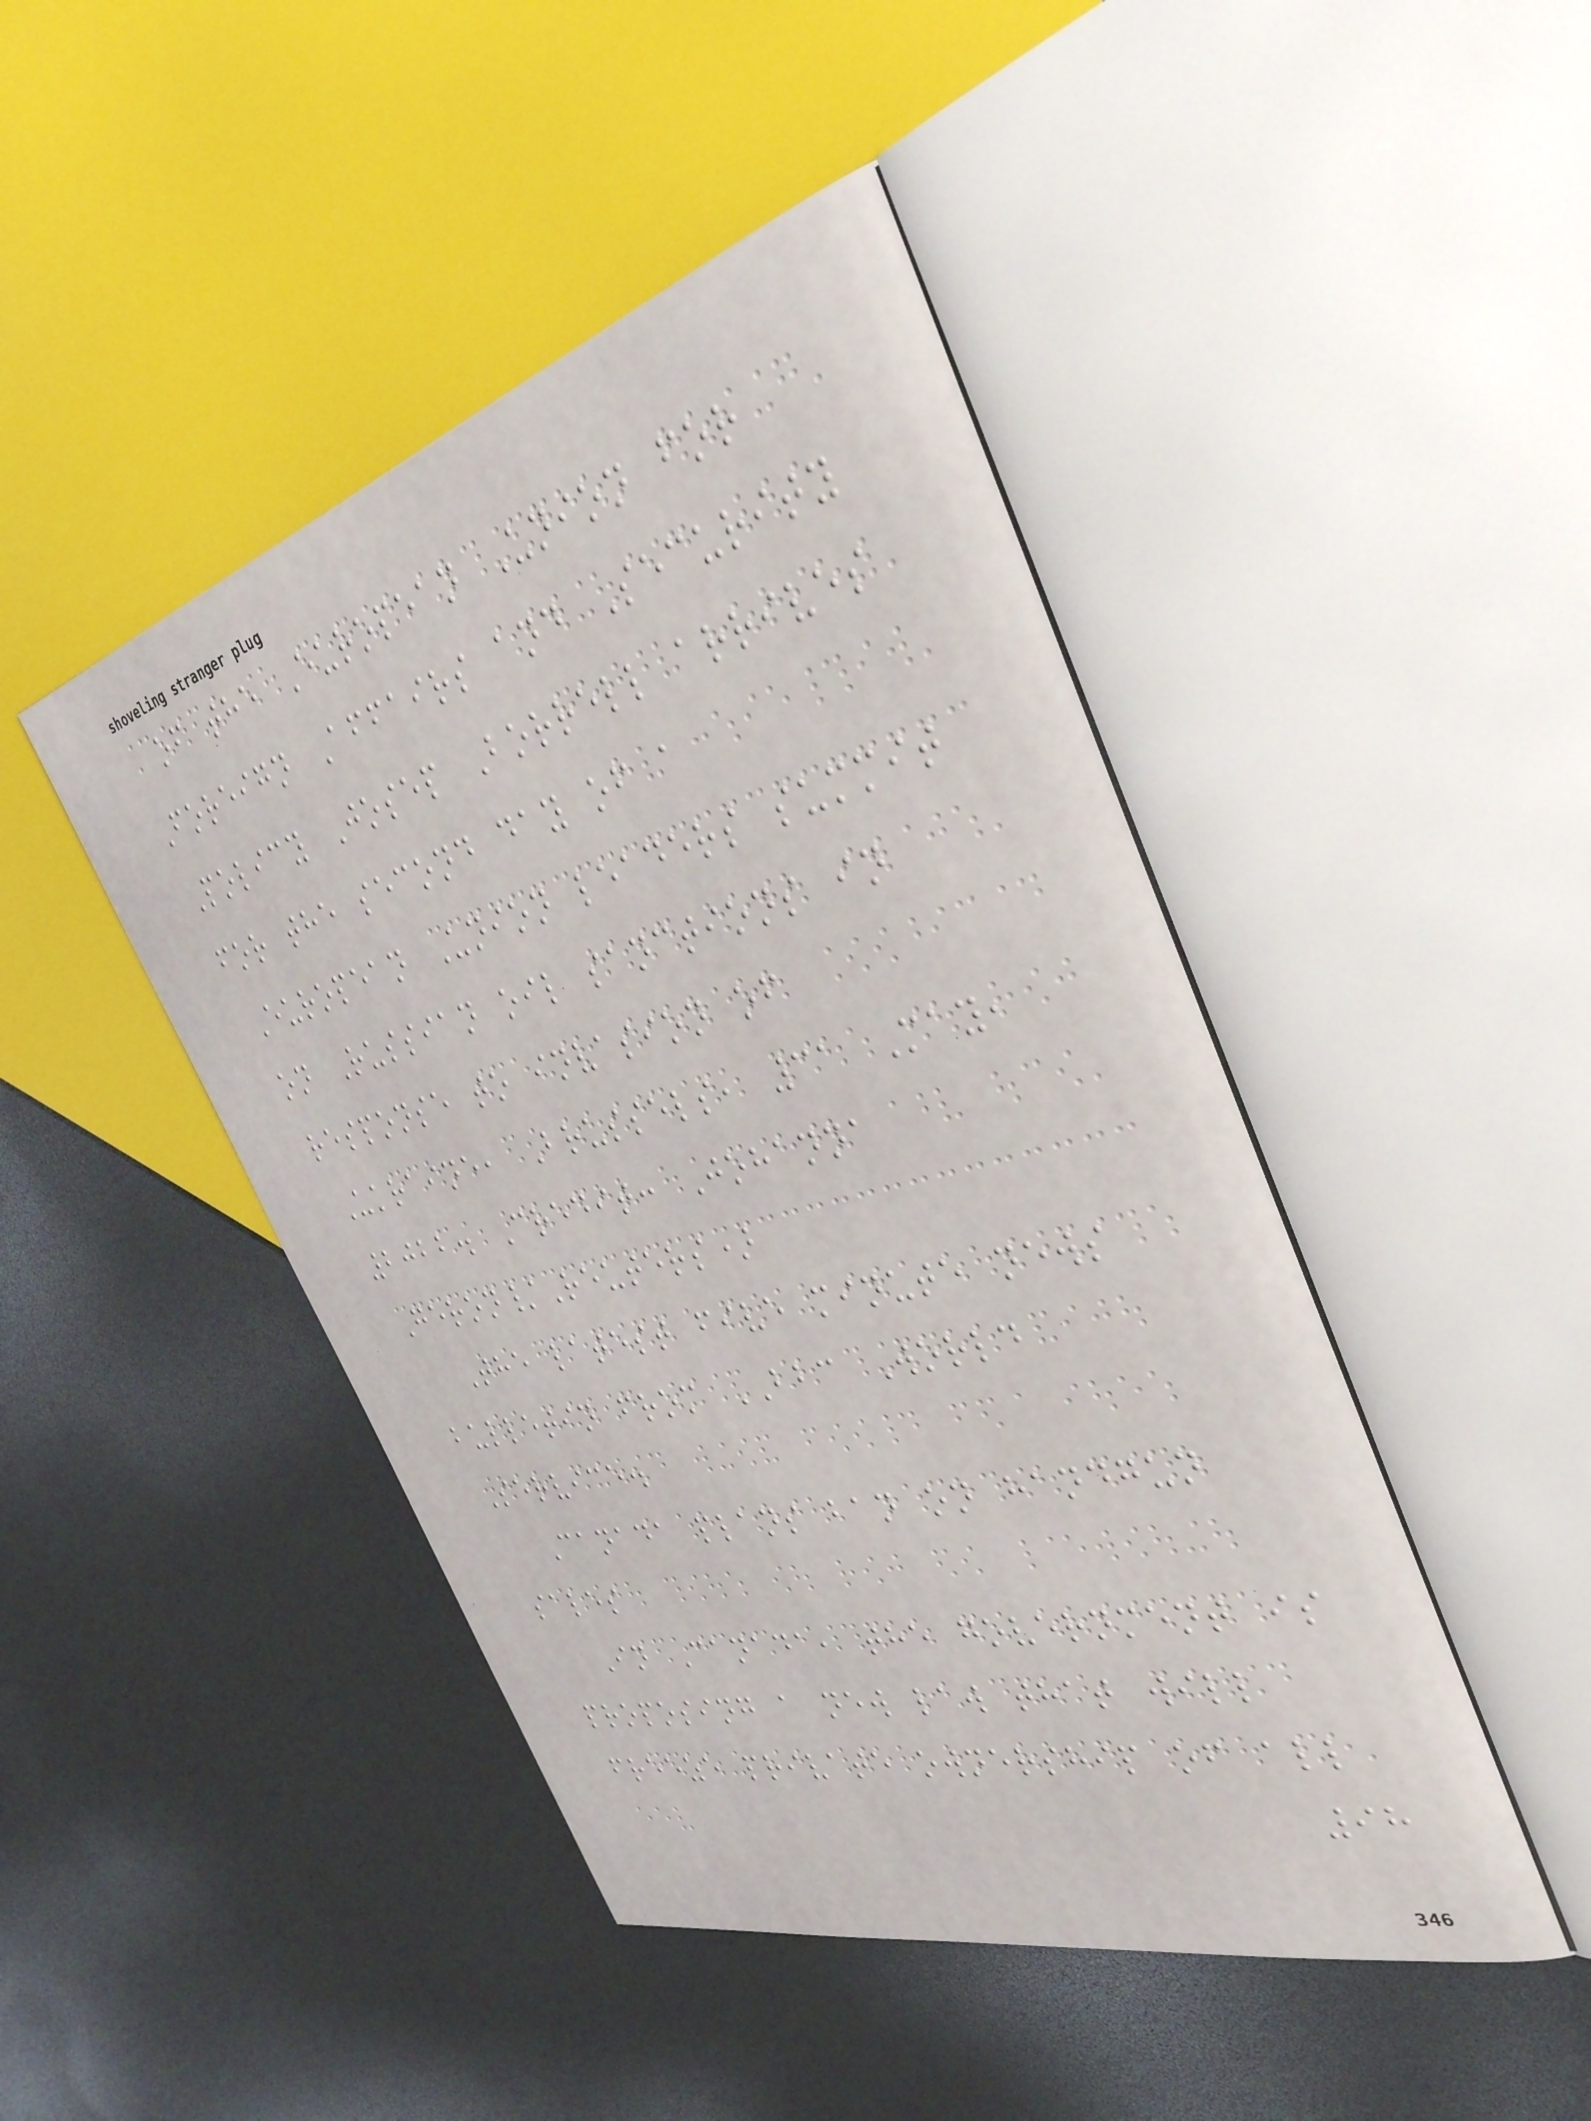of the European Union for
Foreign Affairs and Security
Policy Josep Borrell arrives
for the second day of a
European Union leaders summit
on Russian oil sanctions in
response to invasion of
Ukraine, Brussels, 31 May,
2022. Credit: Johanna
Geron/Reuters)
The latest five minute news
bulletin from BBC World
Service.
Canada plans ban on handgun
sales
In Canada, the government is
proposing a new law that will
freeze private ownership of all
98
